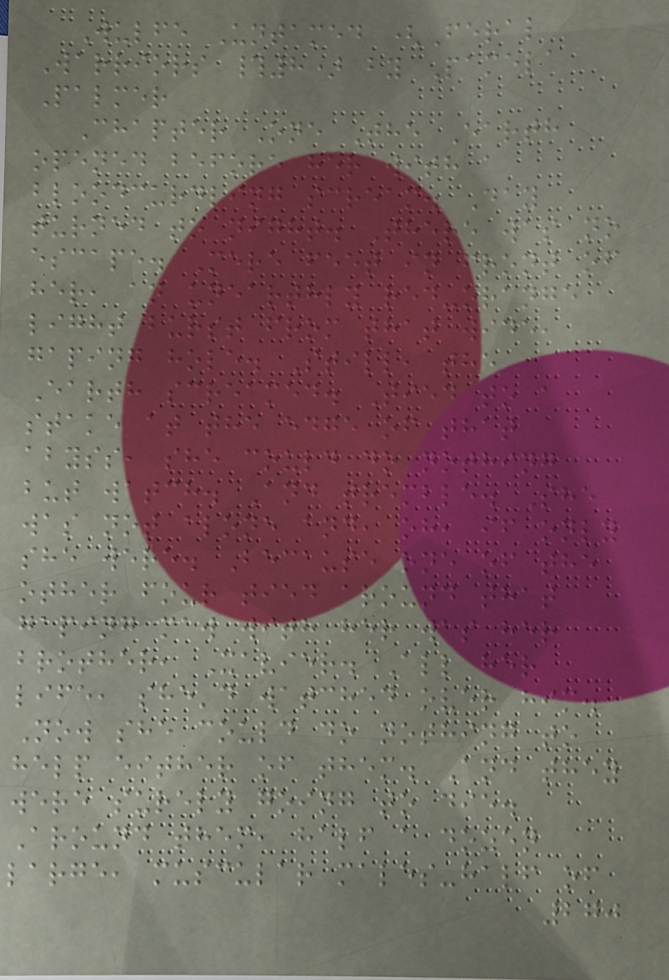Wulfe Untamed (Feral
Warriors #8) by Pamela
Palmer
Chapter One The Earth
opened before her with a
bloodcurdling scream. Day
turned to night. There was no
escape. Mere feet in front of
her, an unearthly red-orange
light burst from that wide,
gaping hole. Still, the
Earth screamed. Tied to a
stake at the edge of that
abyss, she could do nothing
but watch. And tremble. She
was not alone and, oh, if only
she were. Because one of the
other four tied around that
gaping maw with her was her
brother, Xavier. All her
life, she'd watched over him.
Now she could do nothing to
help either of them. And they
were surely going to die.
Around them, half a dozen
large, muscular males-half of
270
